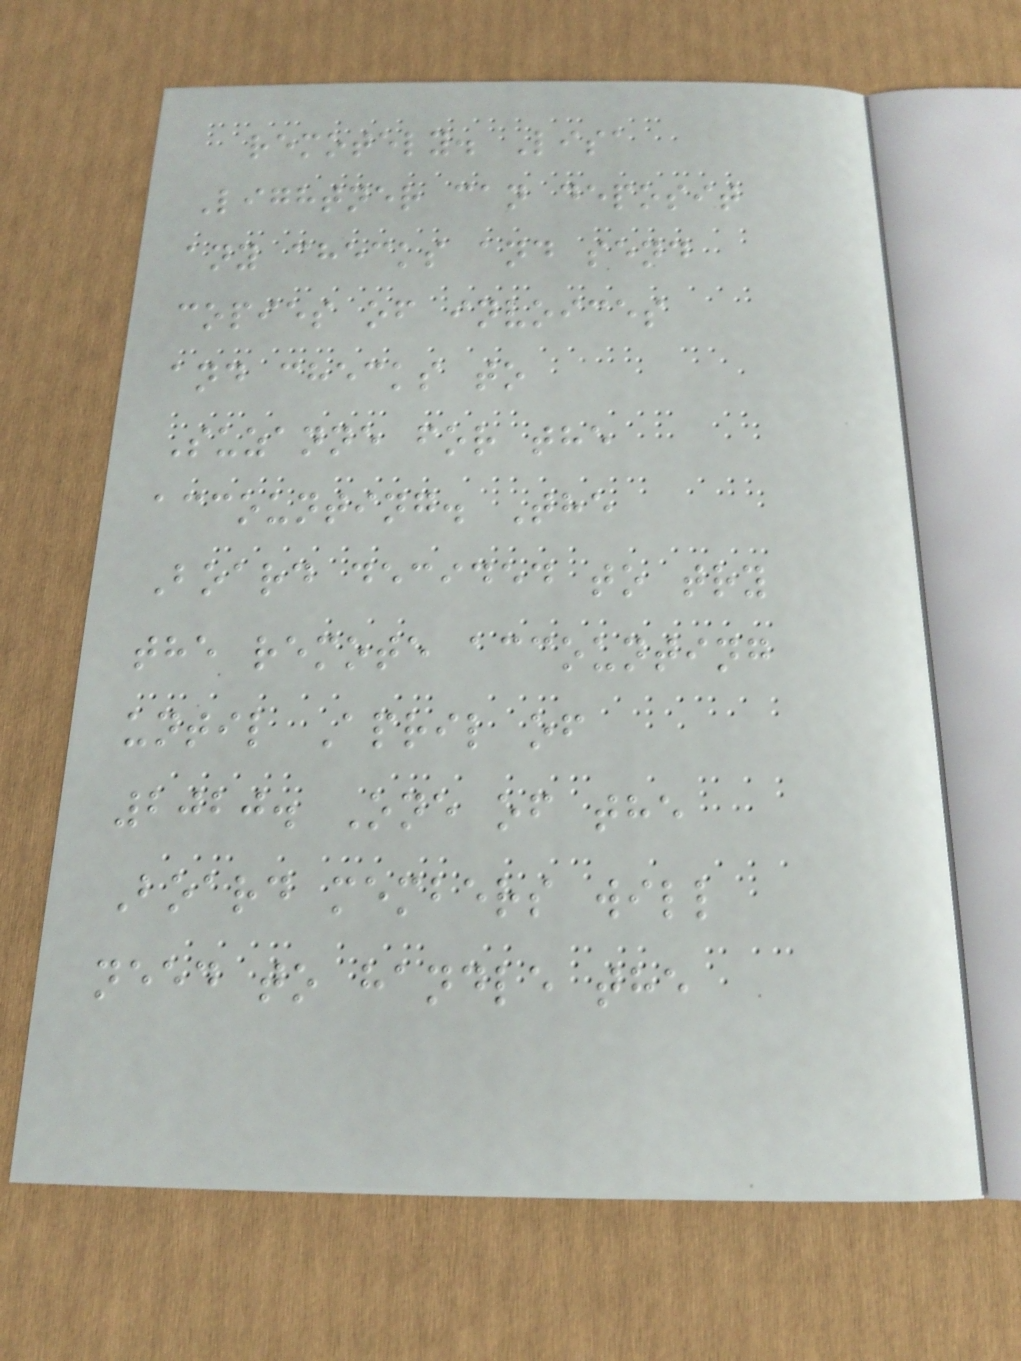remotely. Lisa
Lightner can deposit
any checks and send
copies of invoices
and checks to
Suzanne for the
accounting. The
Board decided to try
the remote accounting
until April of
2020. One of the
Board members will
need to handle the
